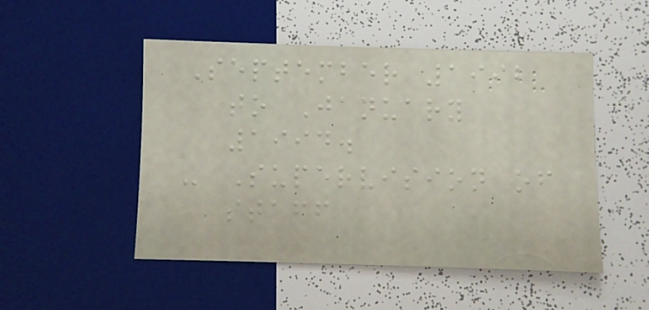September 1992
to January
1994.
- Supervision of
staff
